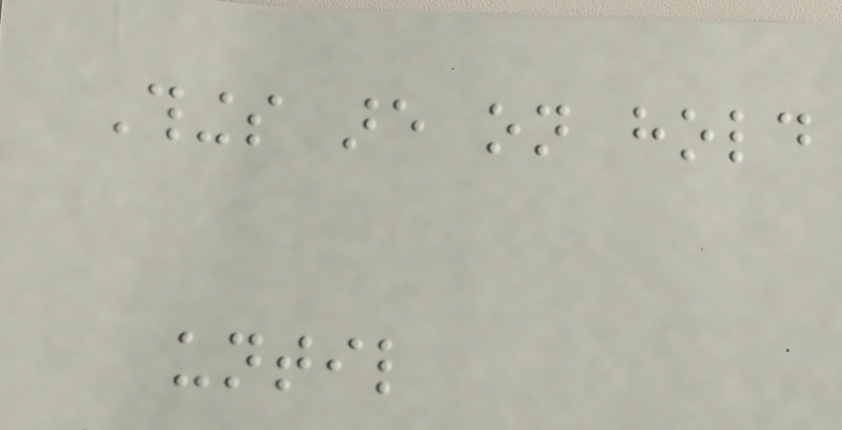Things are on hold
until
